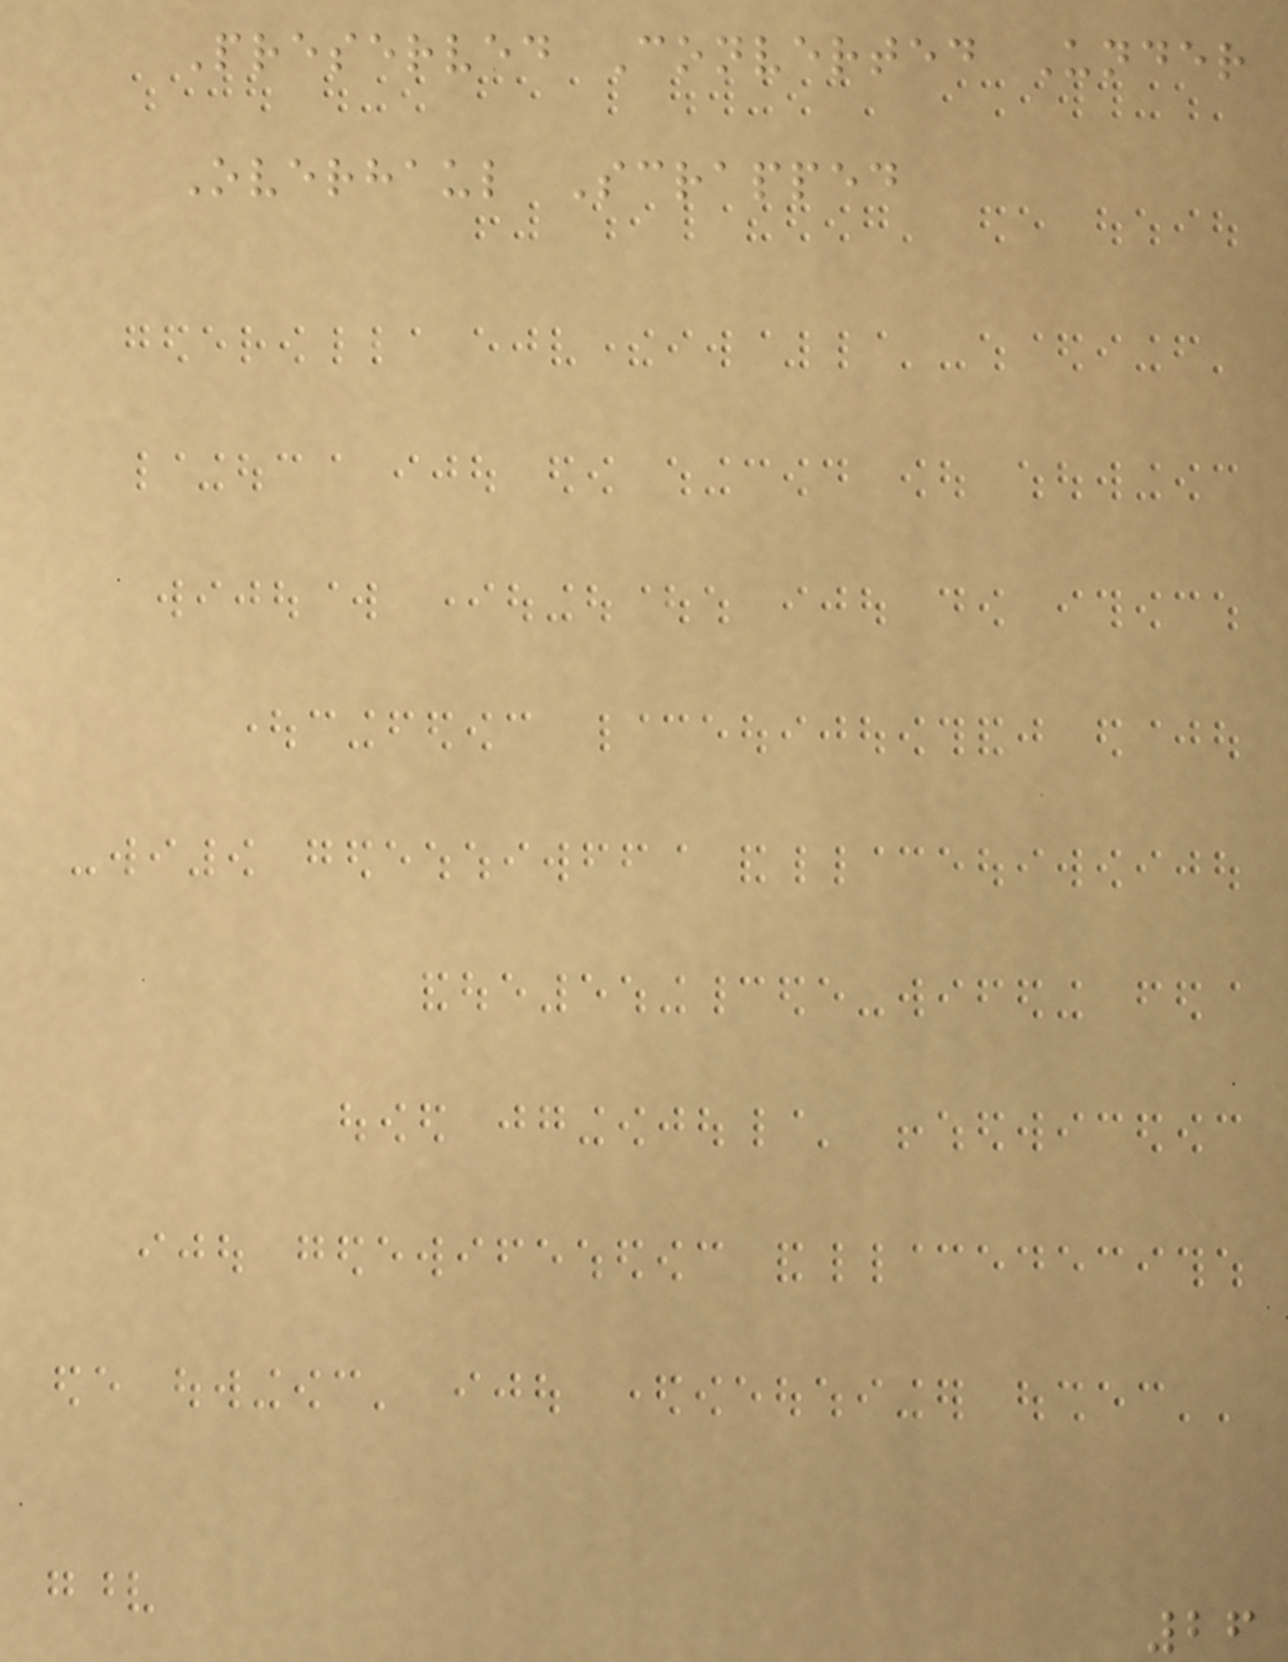Preserved Converted Under
Overhaul Scrapped
26
